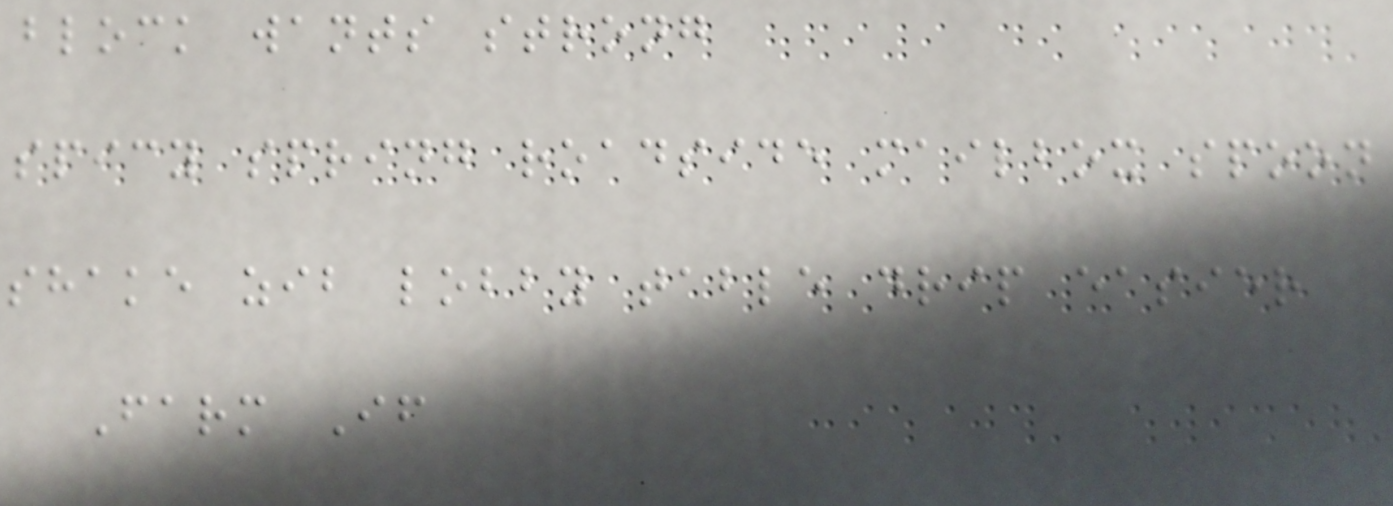block wants strong
spicy spring roadside mailbox spoon
shake zib lobby table drip easier
Farm If
